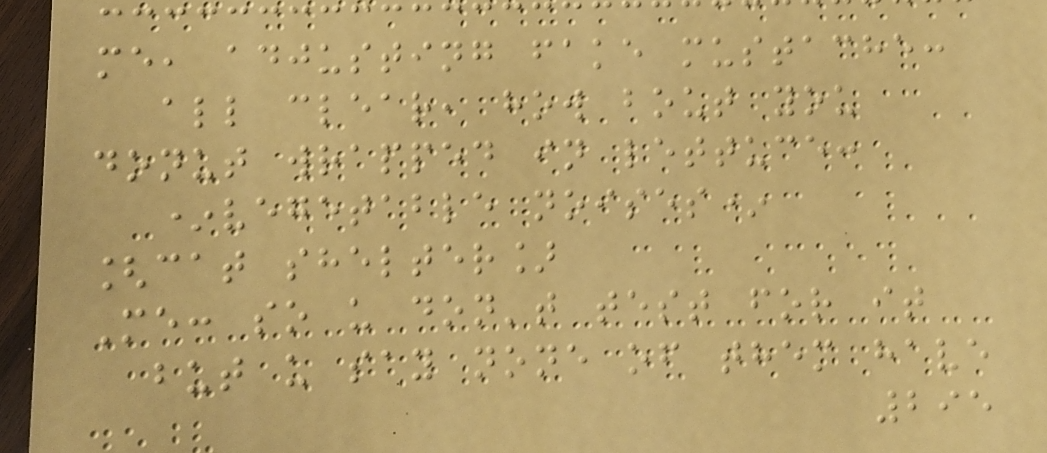me, adjusting fake mustache:
all clear, how bout you
donut wrapped in lettuce:
*vegetable noises*
[cat shelter]
Me: so u don't test for it
but u say none of them have
295
